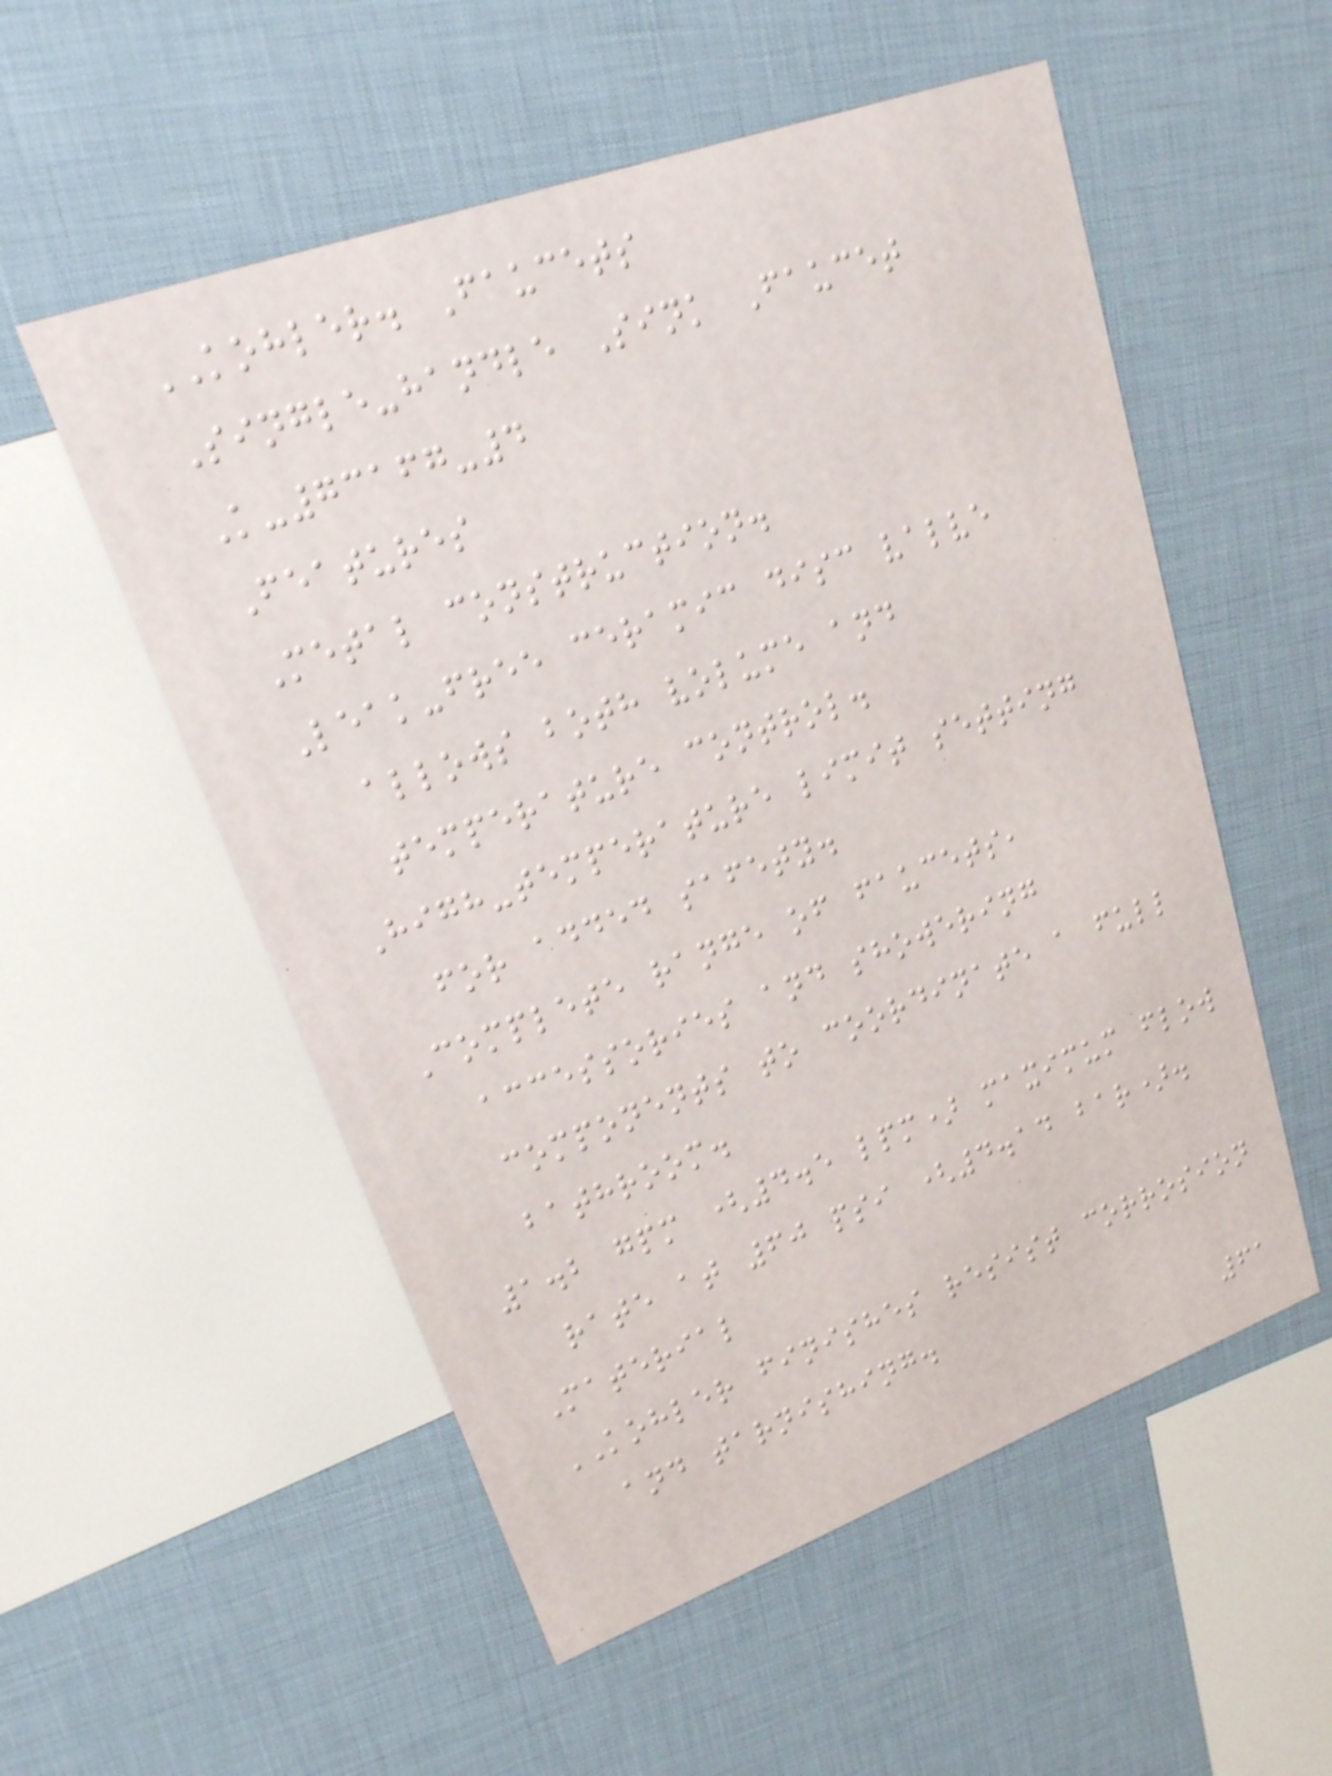KOHLER. Faucets
Single-handle Sink Faucet
K-73167-4
Features
Metal construction.
Leak-free ceramic disc valve
allows both volume and
temperature control.
High-temperature limit setting
for added safety.
Complete range of faucets,
accessories and showering
components to coordinate a full
bathroom.
1.2 gpm (4.5 lpm) maximum flow
rate at 60 psi (4.14 bar).
Material
KOHLER finishes resist corrosion
and tarnishing.
61
